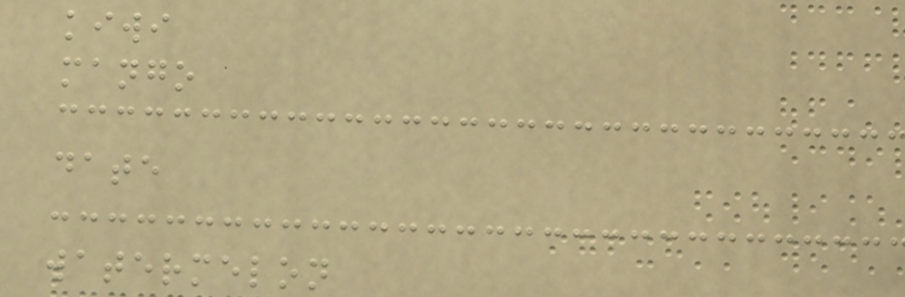kiwi
mango
date
watermelon
